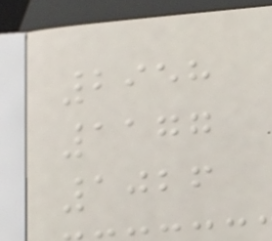2958
1177
1026
